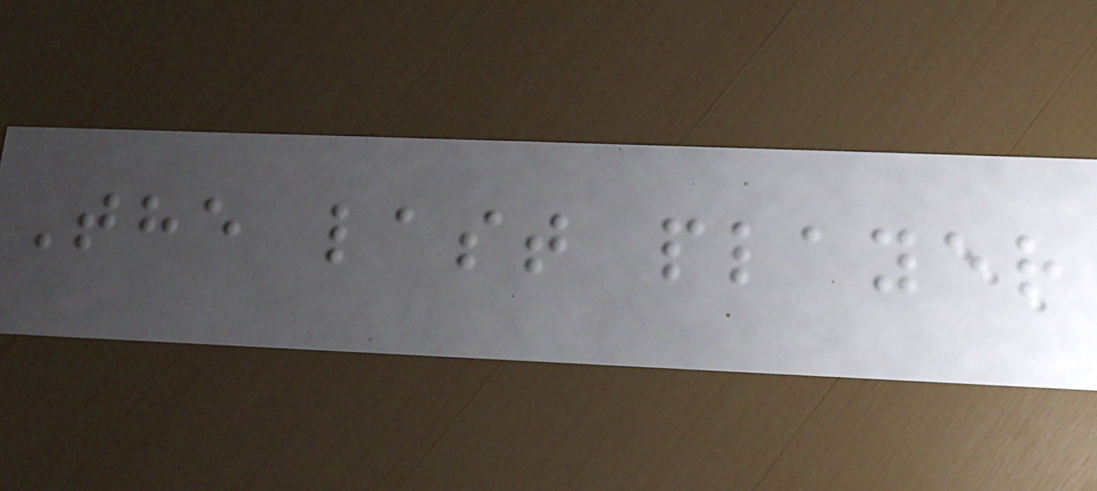The last player
